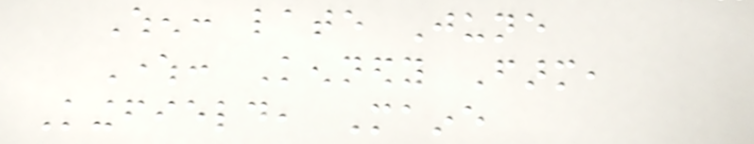When: late June
Where: Kennedy Farm,
Kingfield, Maine
